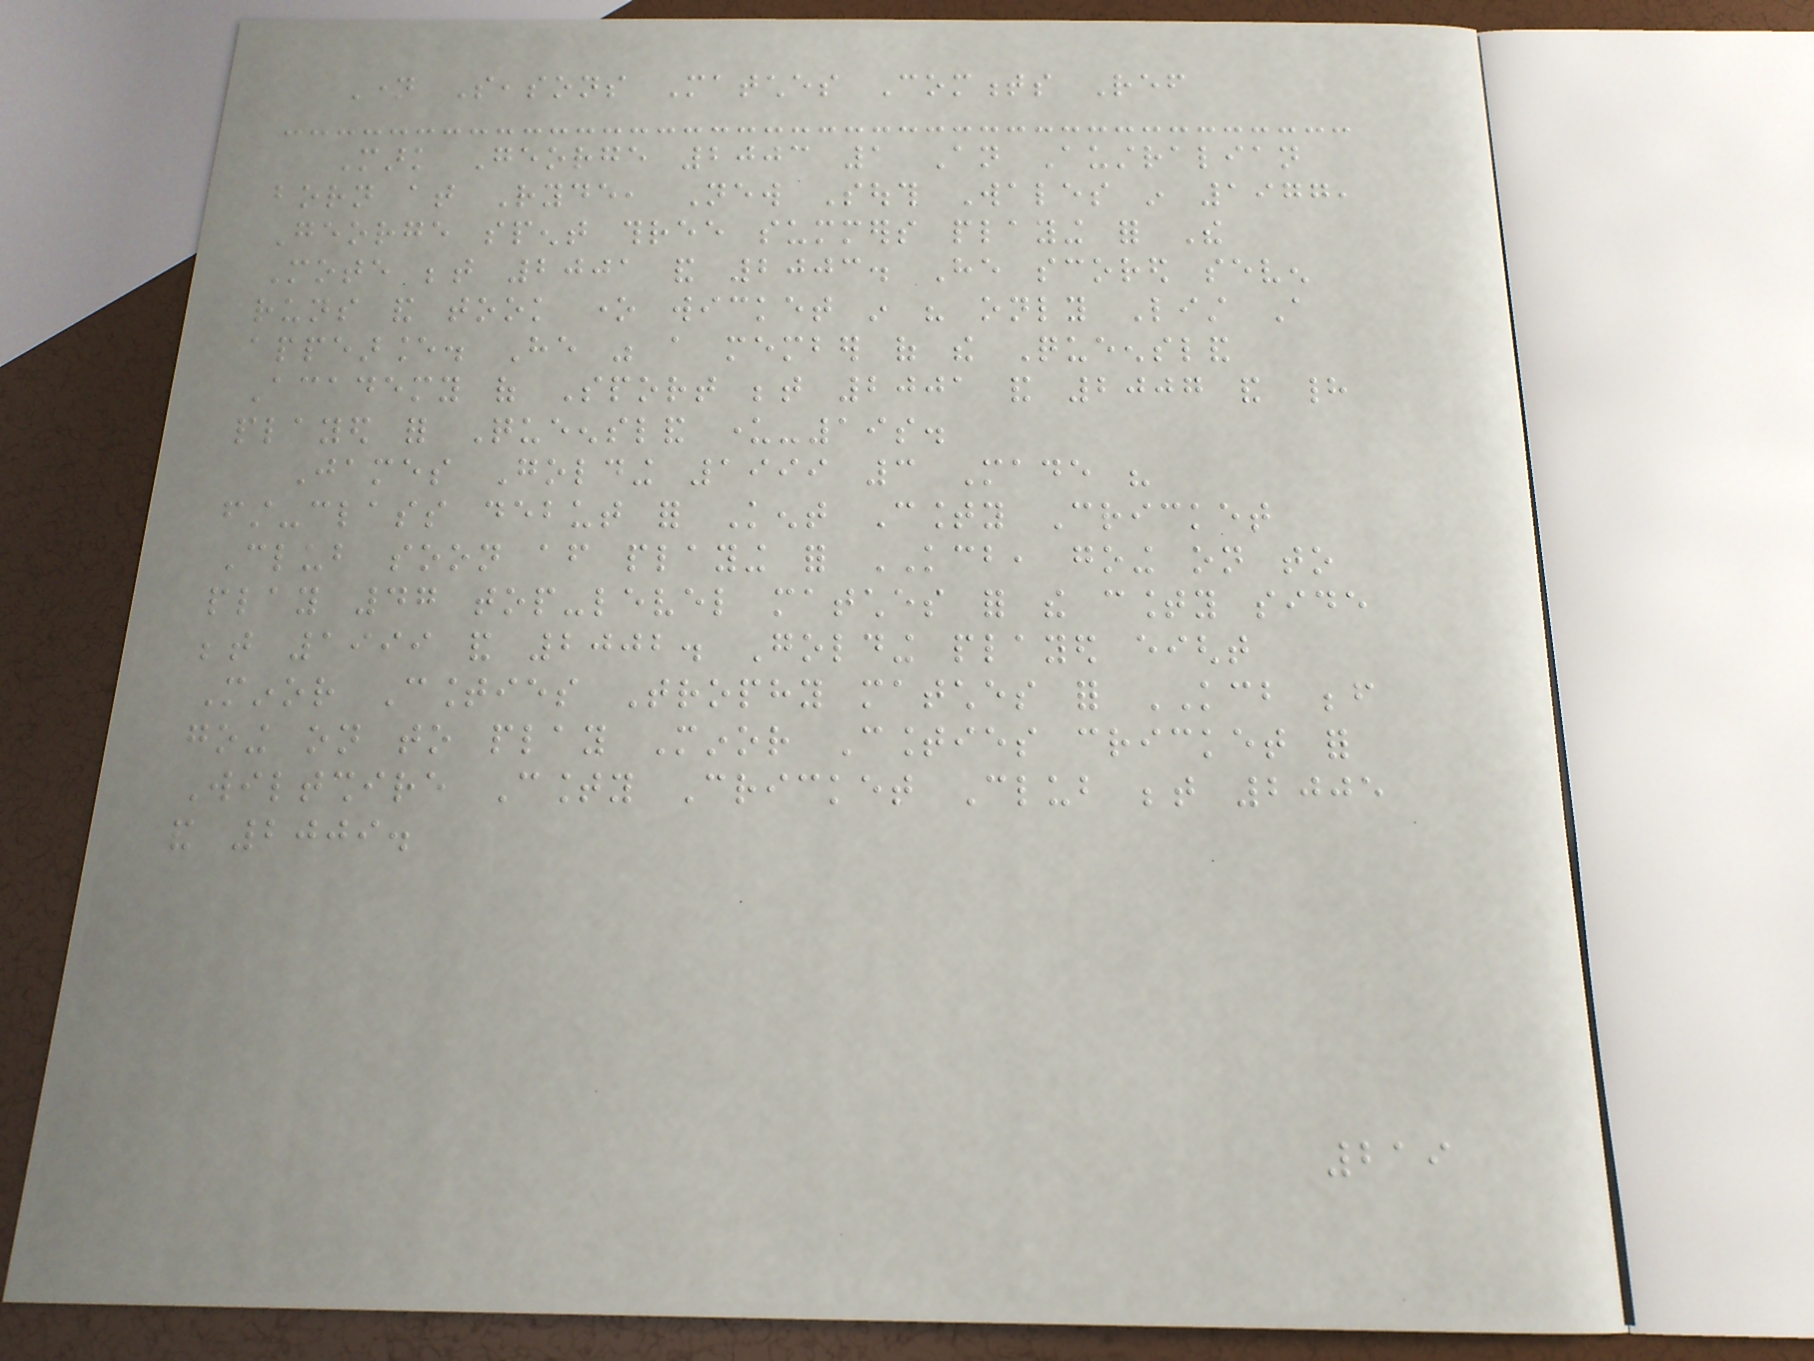Name Seasons Matches Comments Ref
Mark George 2003 1 An Australian
born at Ryde, New South Wales in 1977,
George spent three summers playing for The
Mote between 2001 and 2003. He scored seven
runs and took one wicket in his only List A
appearance. He was a member of the Queensland
Academy of Sport between 2001 and 2007 and had
played for Queensland under-19s.
James Golding 1999 3 Made his
first-class debut for Kent County Cricket
Club soon after playing for KCB, going on to
play 47 top-level matches for the county side
between 1999 and 2002. Golding played eight
Minor Counties Trophy matches for KCB before
going on to play Minor Counties cricket for
Wiltshire County Cricket Club between 2005
and 2009.
219
